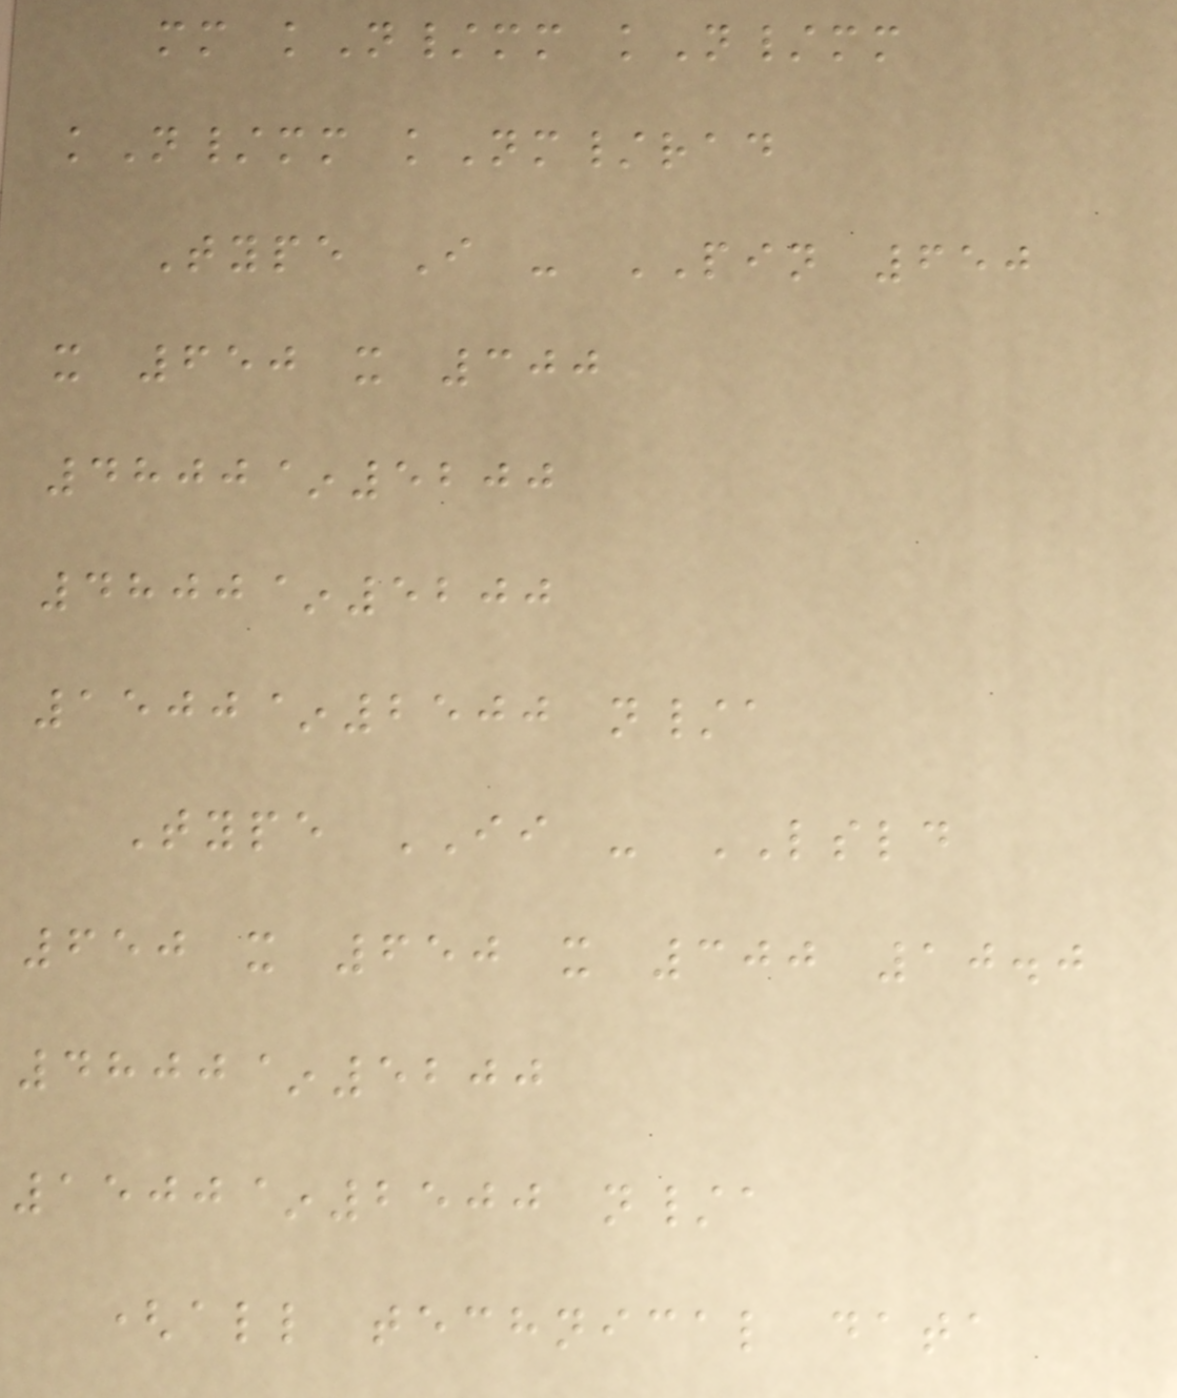mm kN/mm kN/mm
kN/mm kNm/rad
Type I - PIN 650
x 650 x 300
4800~5200
4800~5200
1500~2500 n/a
Type II - LSLD
650 x 650 x 300 10.0
4800~5200
1500~2500 n/a
(all technical data
